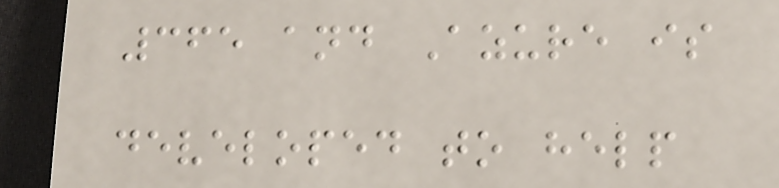365 and Azure is
developed to help
